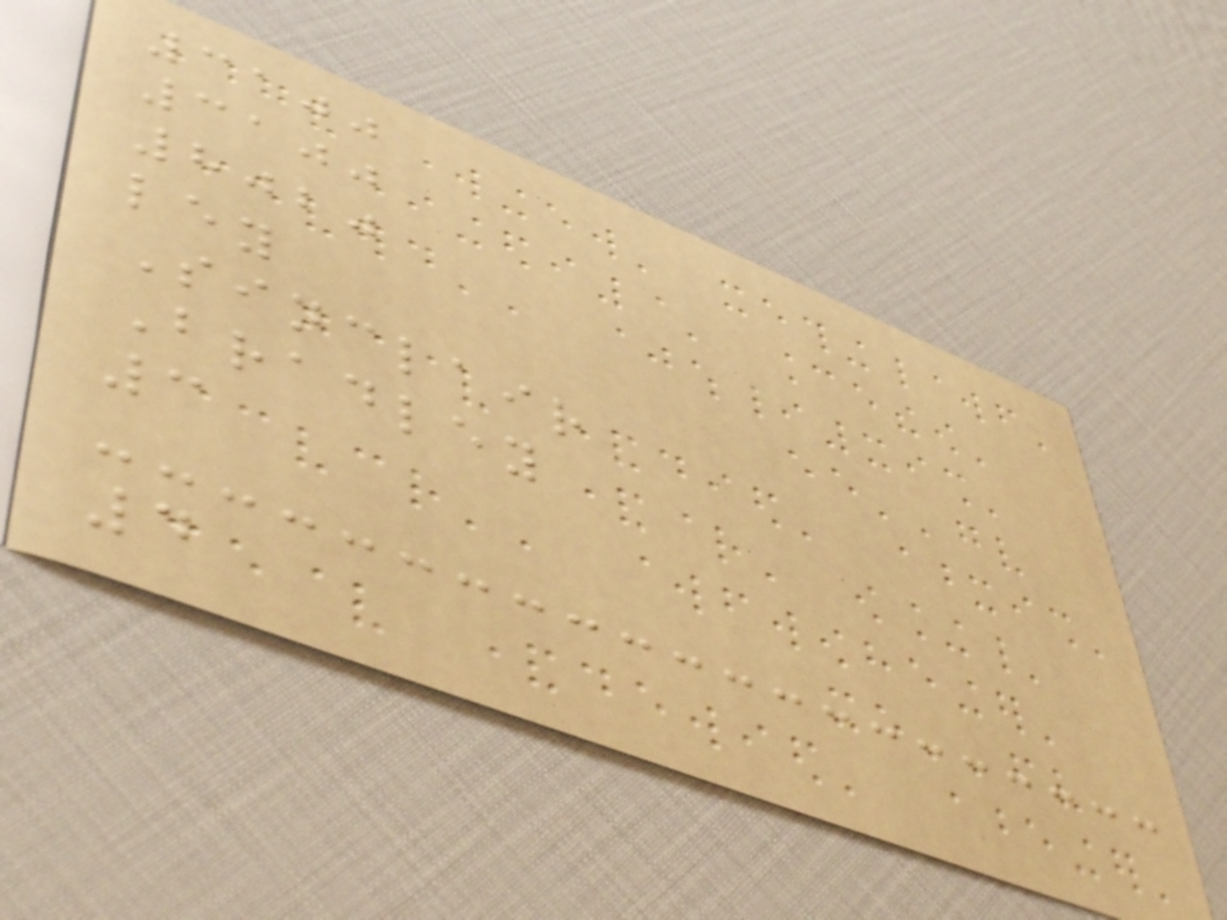3100
3100
8020
ley
Sinclair
Bradley
3
4
